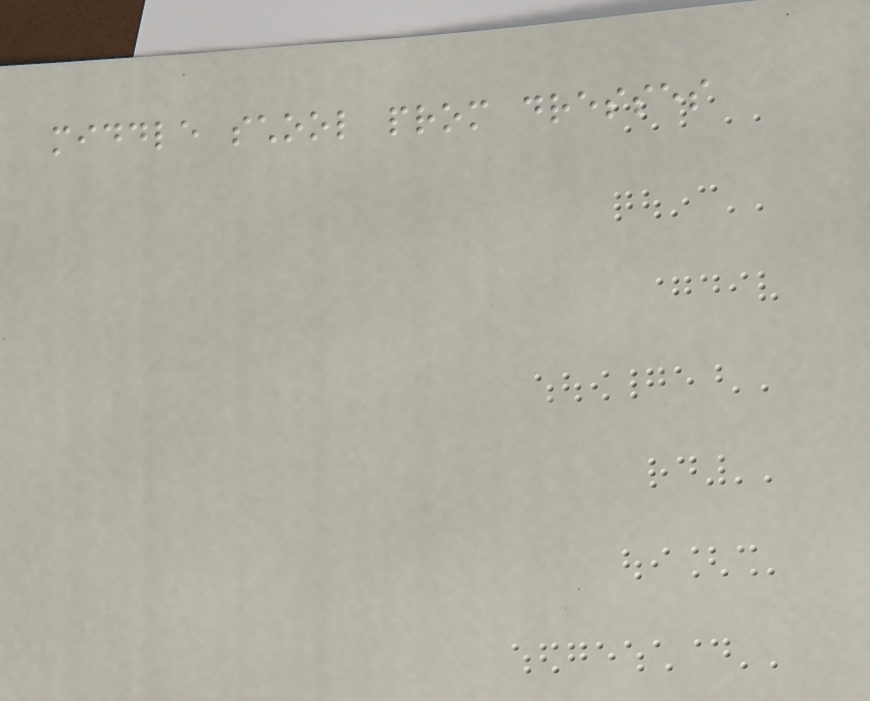middle school prom dresses
